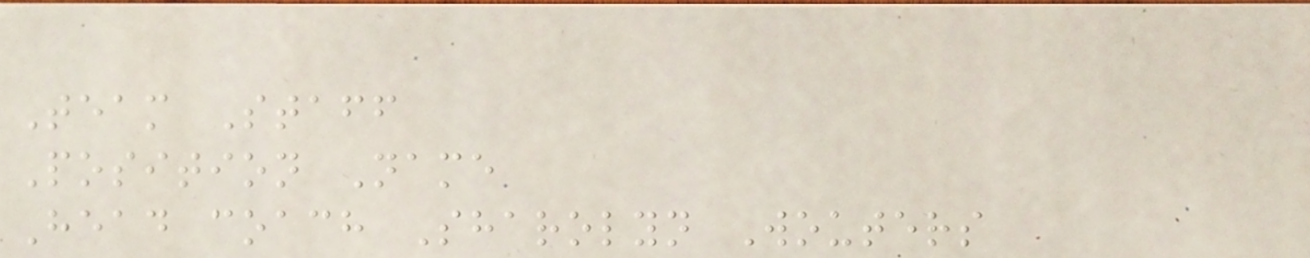Team Staff
Position Name
Head coach Sharolyn Wouters
